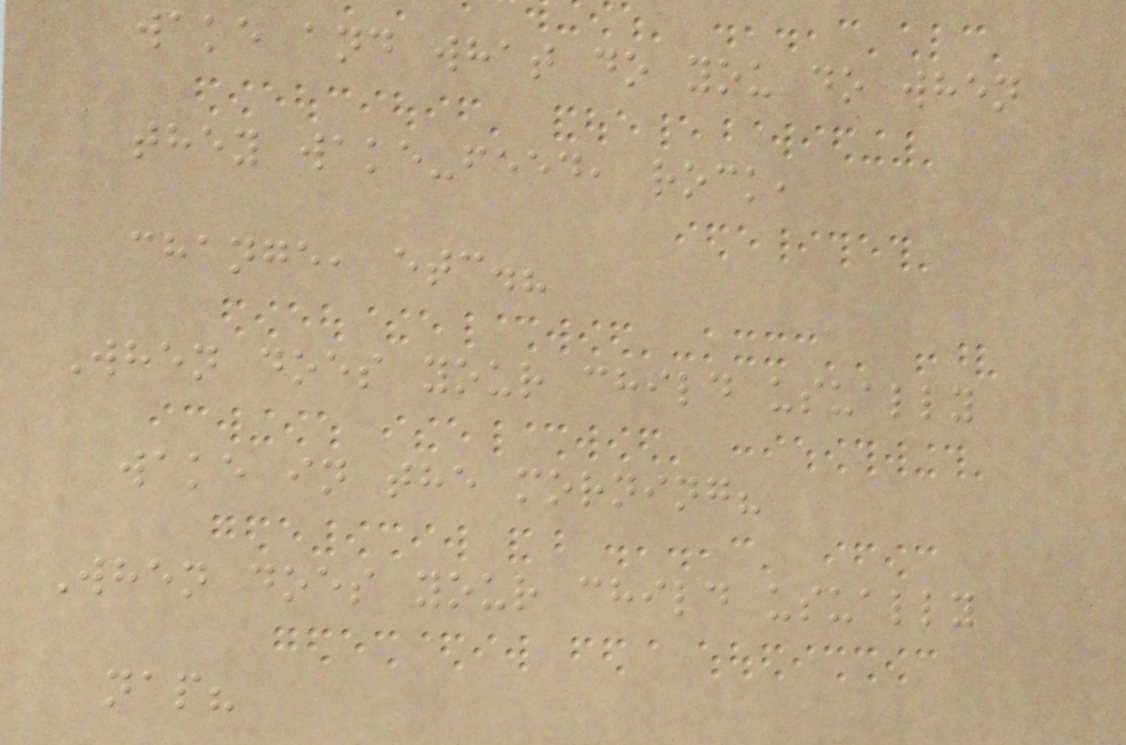wake and what do you do when
they wake-feed, rock,
change, etc.?
When does your child usually
wake in the morning?
When does your child usually
nap?
